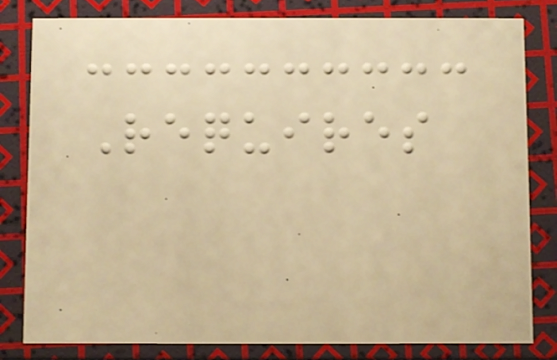Requires
